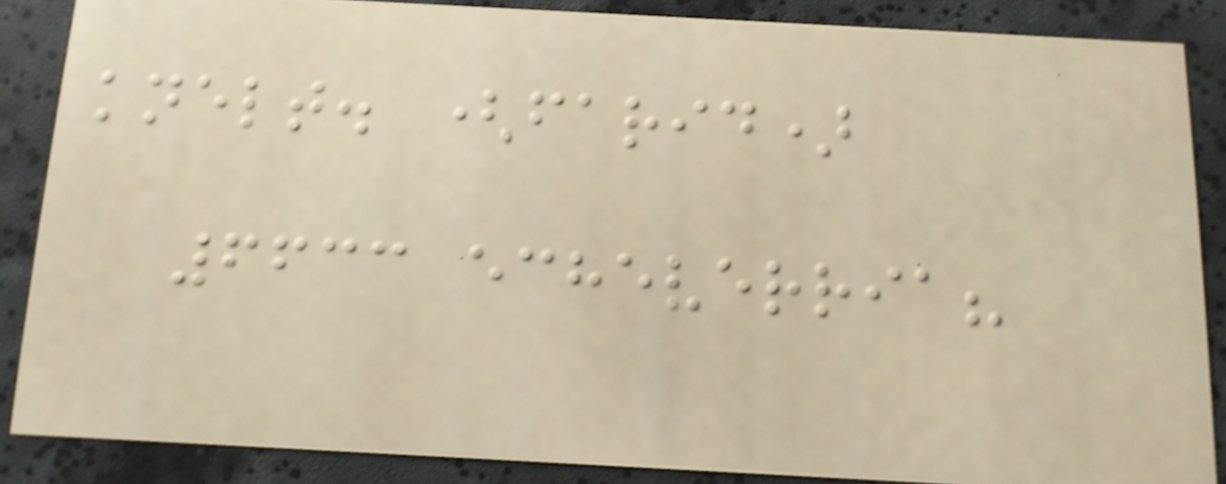knelt. (farid)
6633 echeverria?
